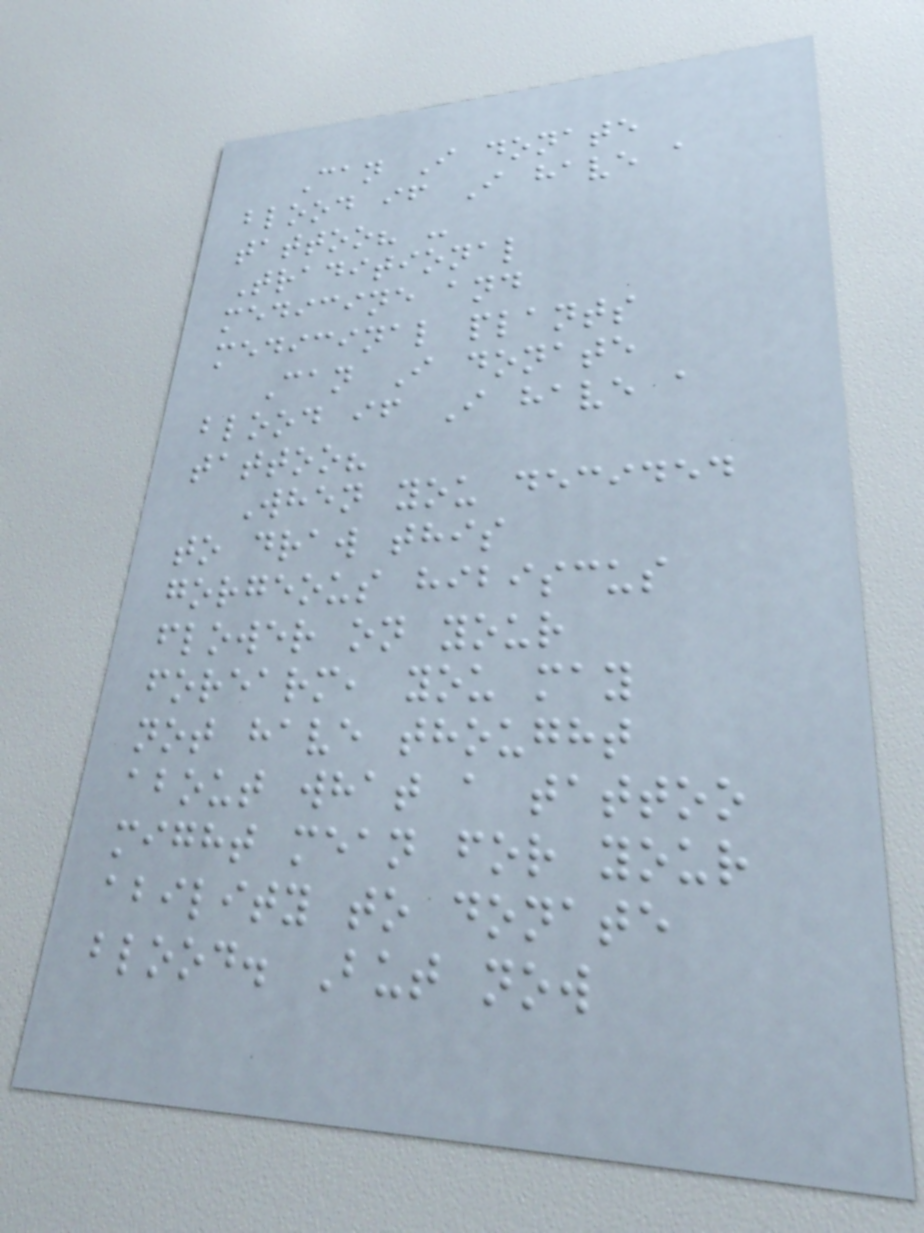Can I donate
blood if I have a
tattoo? -
Traditional
medicine and
medicinal plants
Can I donate
blood if I have a
tattoo?
When you decided
to draw this
gorgeous hibiscus
flower on your
forearm, you may
not have thought
about what a tattoo
might mean for your
ability to donate
blood. But now
